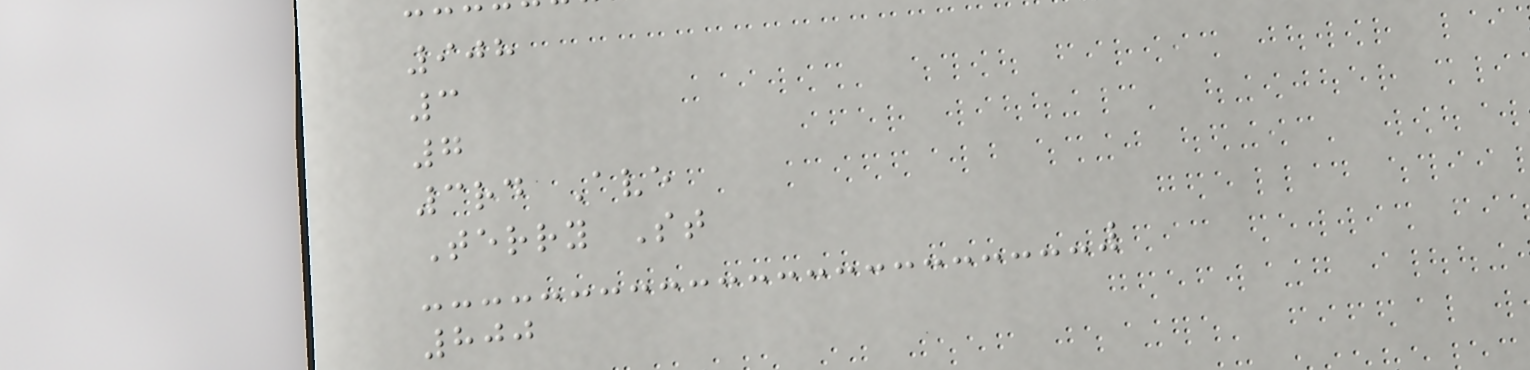908
3
7
3rd Ave
Terry St
800
